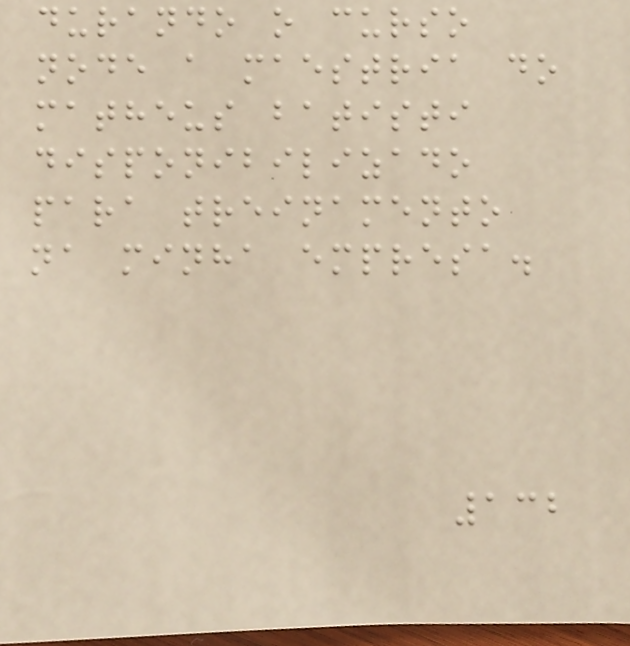durando o curso
node a maestria do
matheus batisti
disponibilizado
para treinamento
na minha empresa.
132
